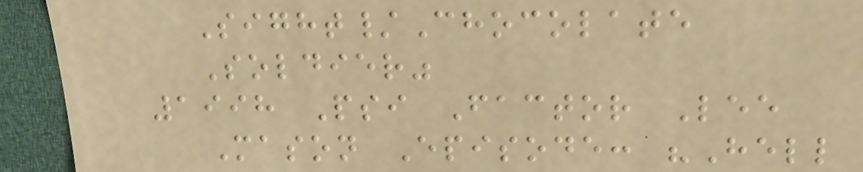Sight/Chocolate
Soldier"
1998 Psi Factor Lee
Mason Episode: "Hell
